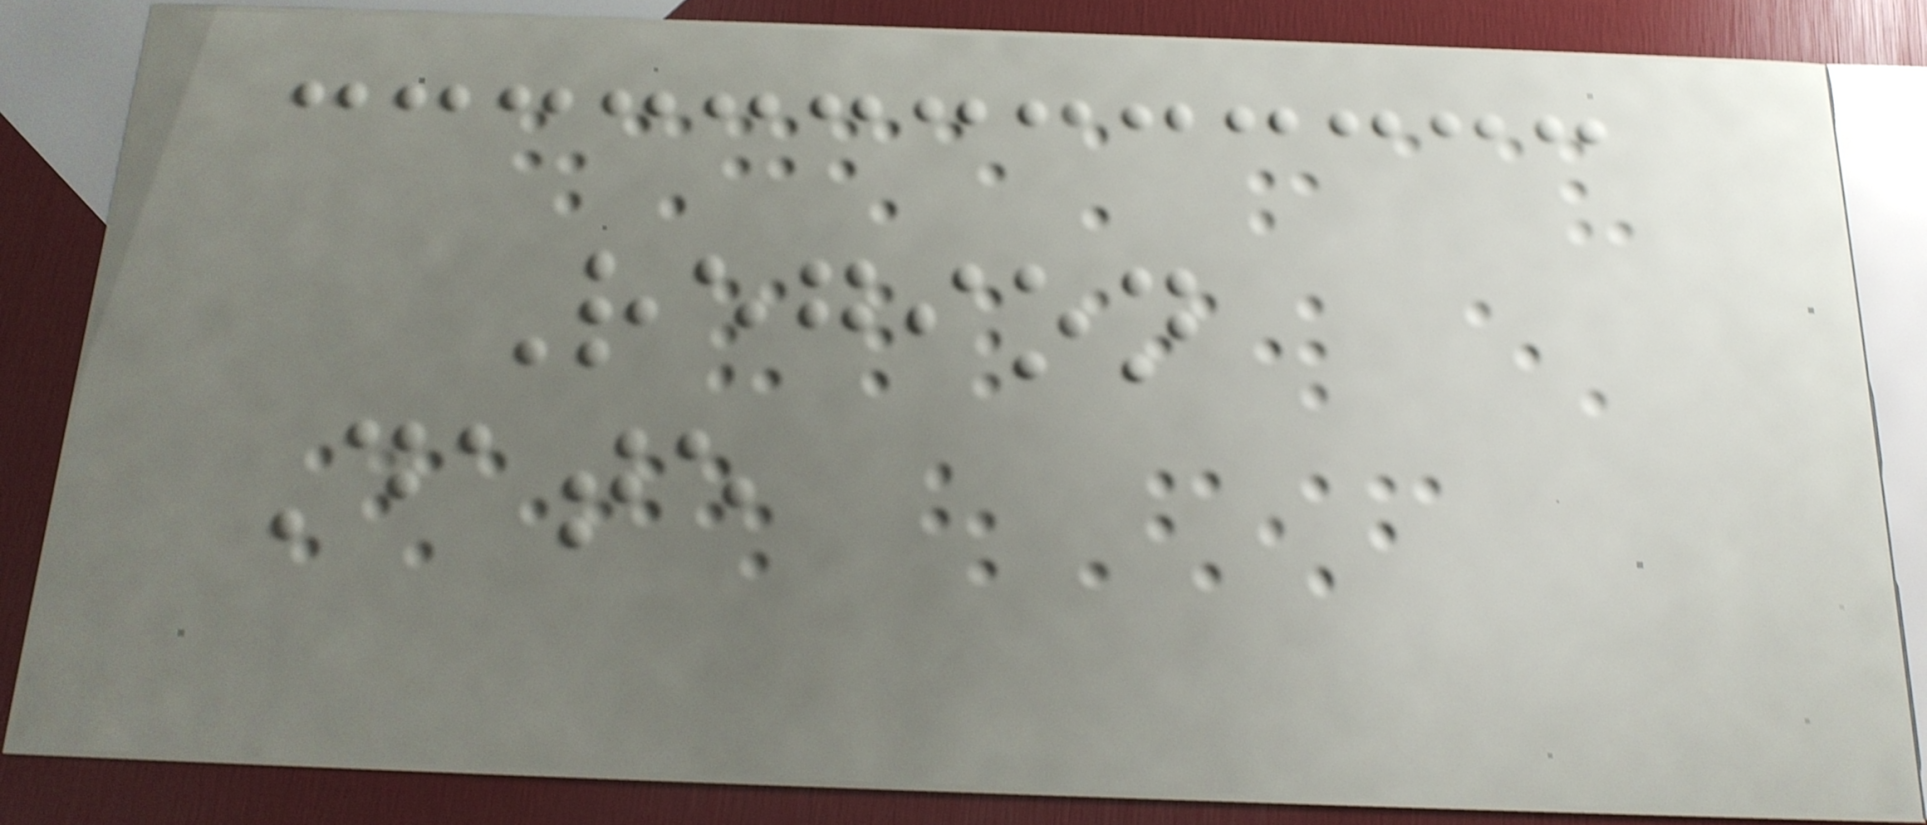Region
Date
